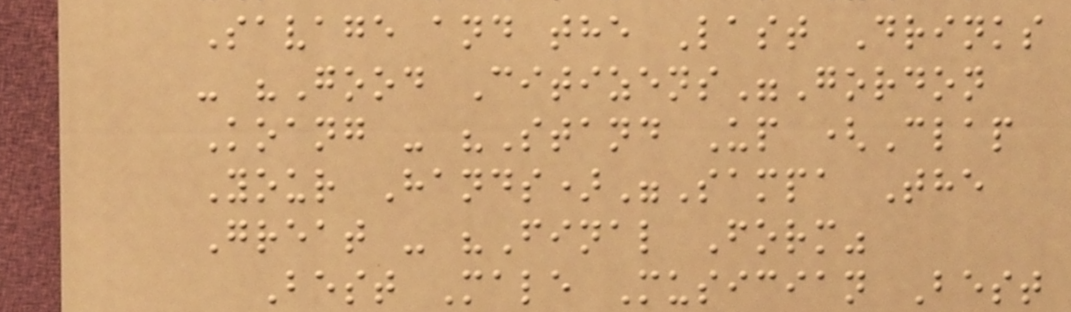Savage and the Last Drinks
- "Good Citizens"Gordon
Koang - "Stand Up (Clap
Your Hands)"Sampa The
Great - "Final Form"
Best Male Musician Best
